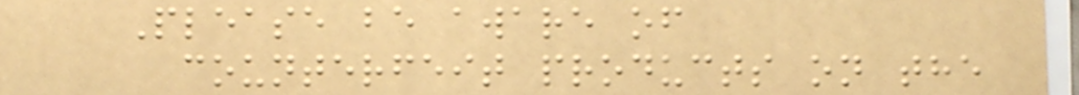Please be aware of
counterfeit products on the
